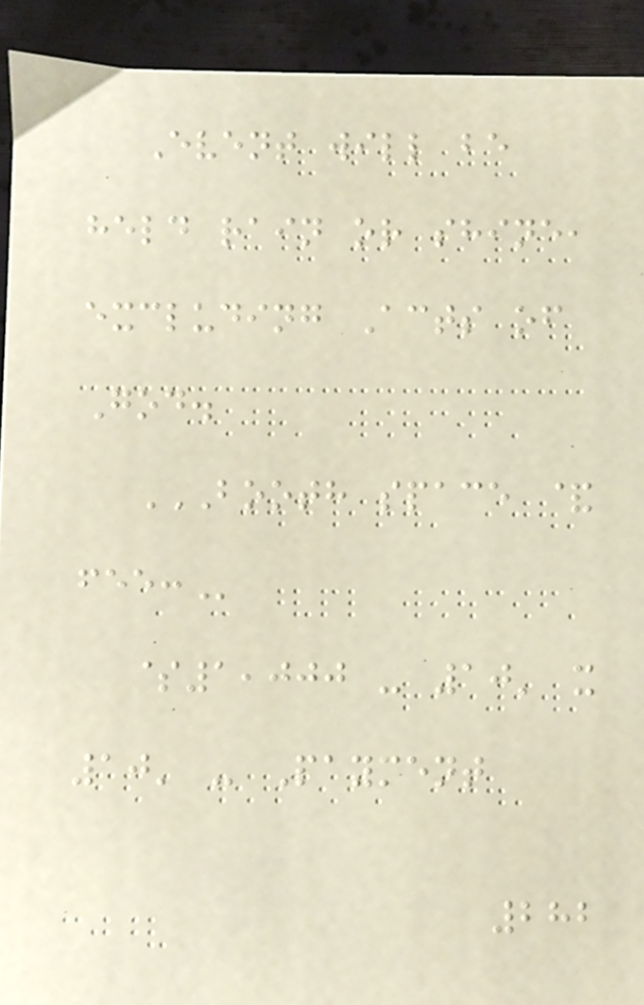Event will be
held rain or shine,
excluding Acts of
God.
BOOTH SPACE &
FEE:
$1,000 - 10' x
10' - Payment
282
